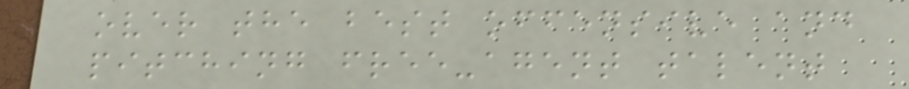over the best offensive and
pitching free-agent talent
